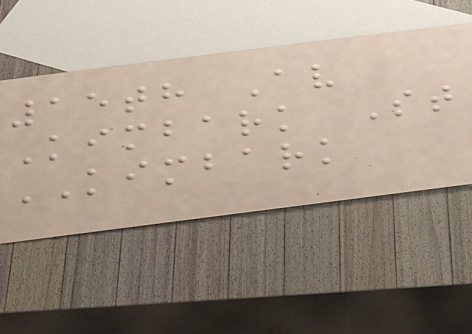15th Av
Kimbark St
KIMBARK
